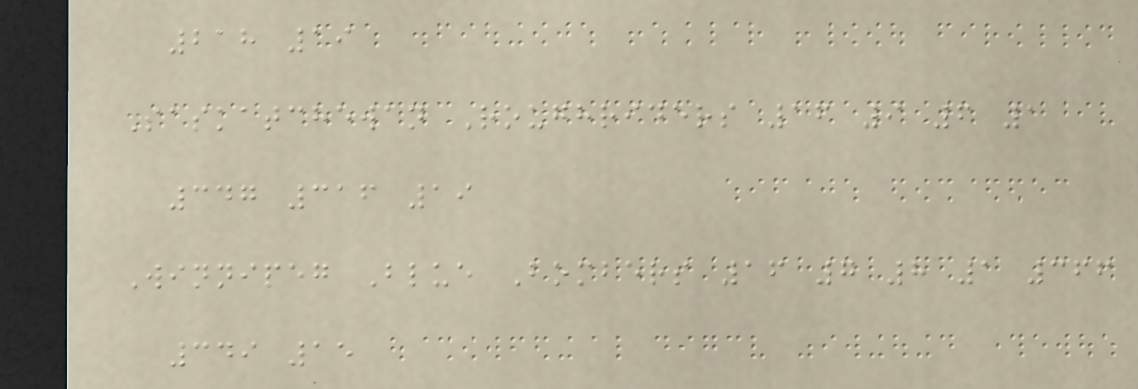218 19
Saskatchewan Roughriders 16 9 6 1
347 316 19
Winnipeg Blue Bombers 16 7 8 1 366
349 15
